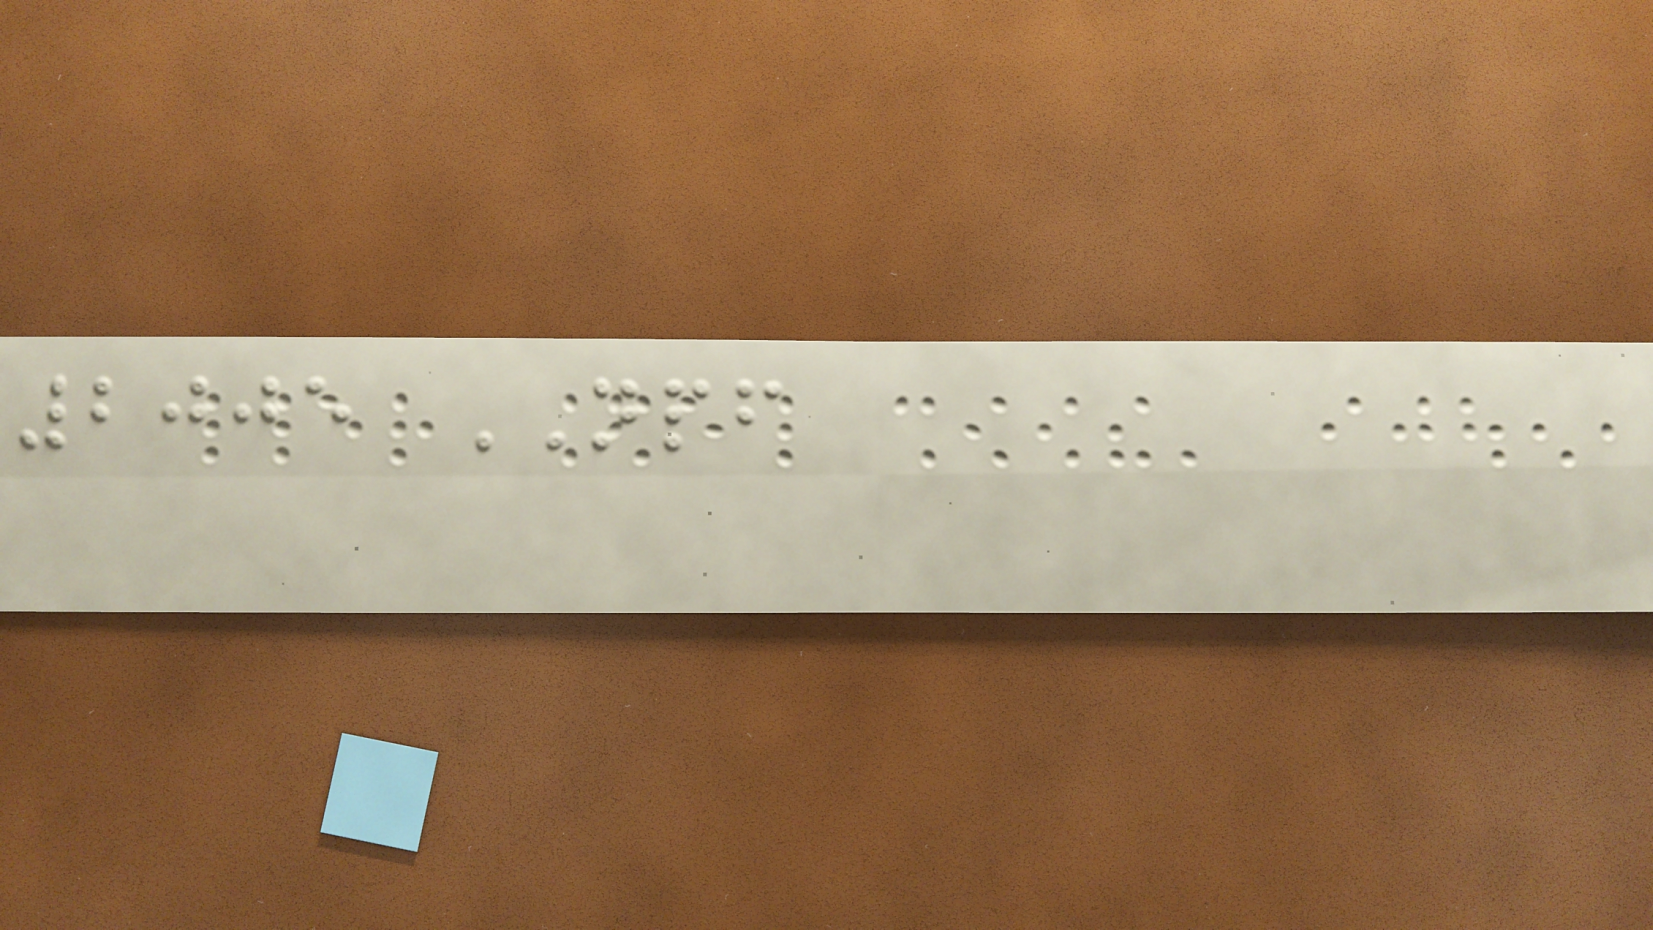2005 NPF
